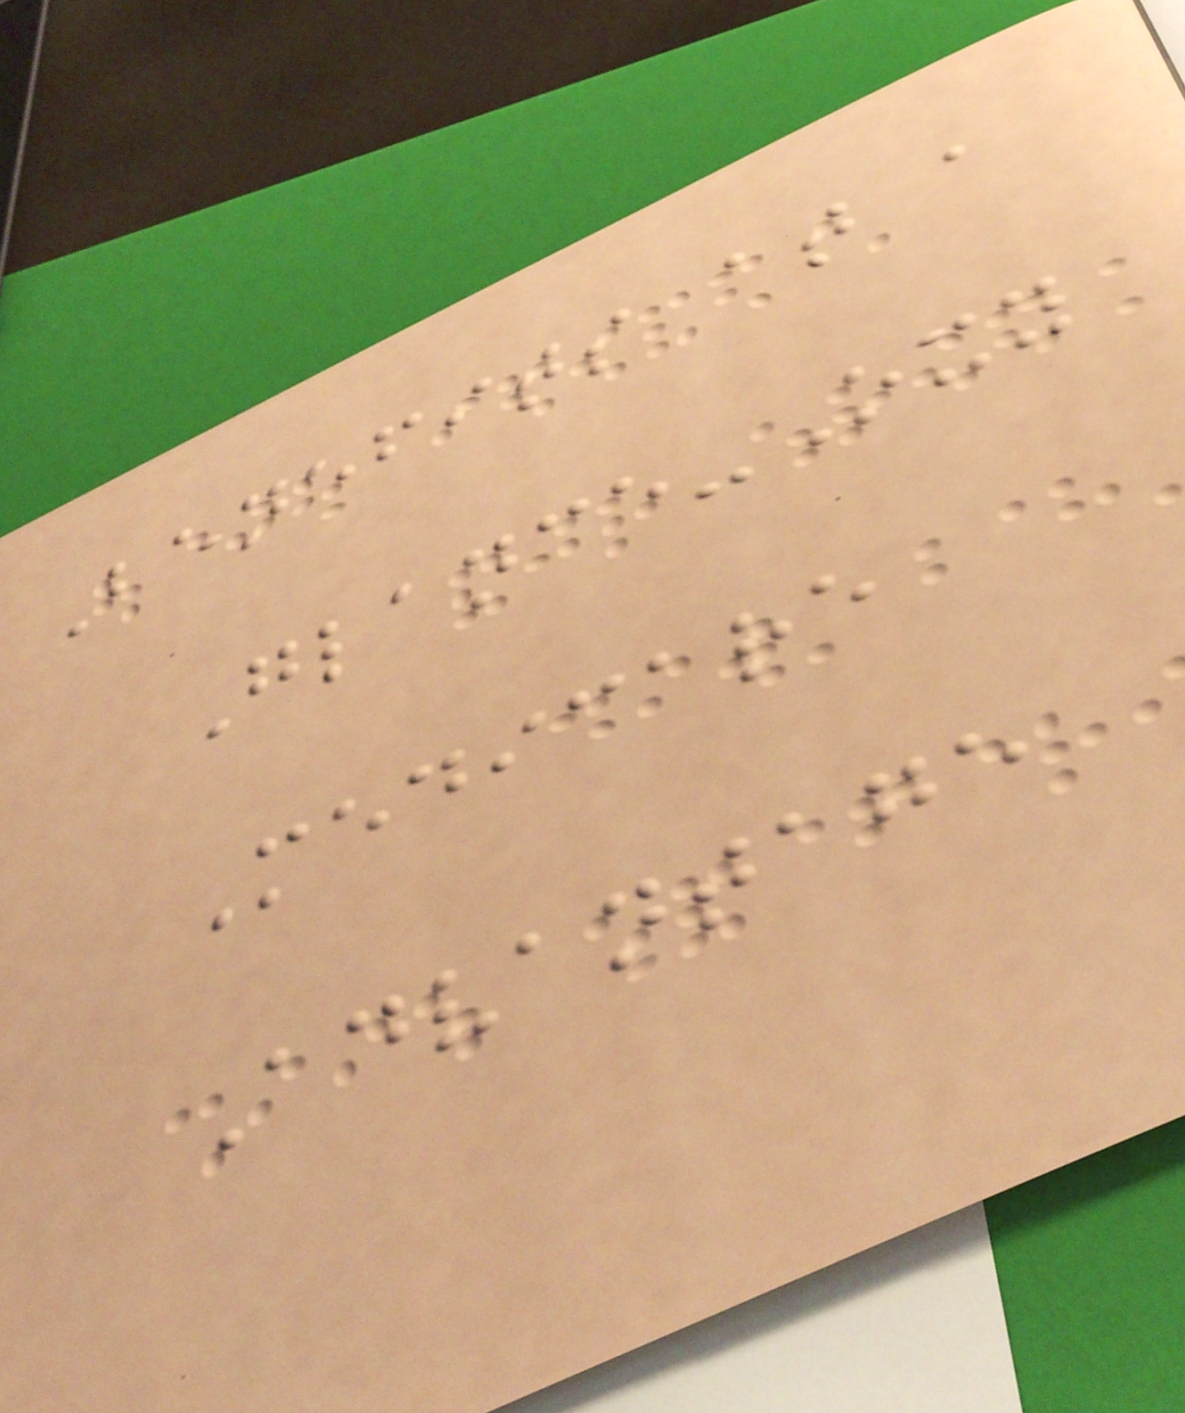Benefits at a
Glance-Oxy
Medicare
Advantage
